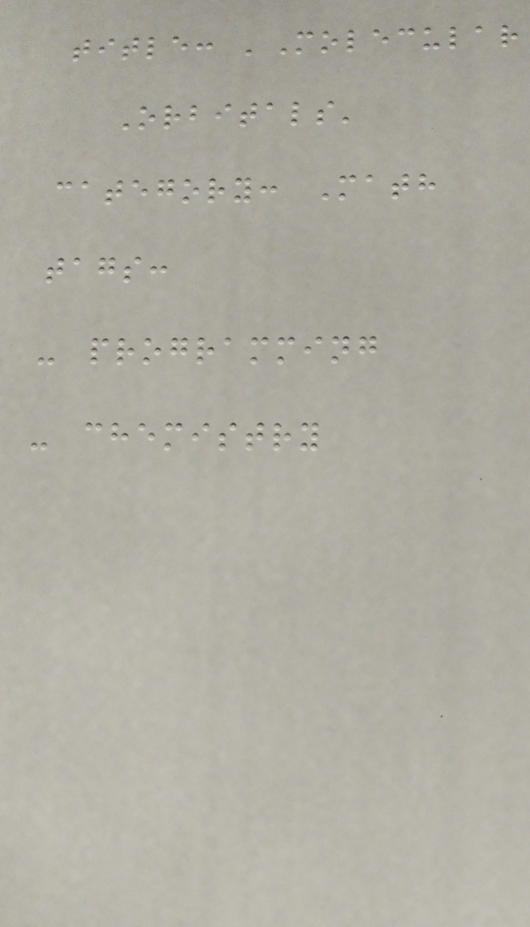title: 'Molecular
Orbitals'
category: Math
tags:
- programming
- chemistry
